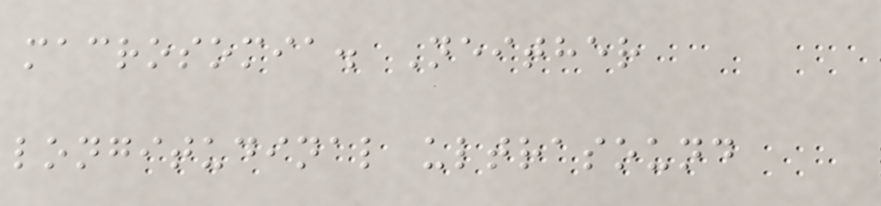macrosomia. Neither
longitudinal ultrasound
